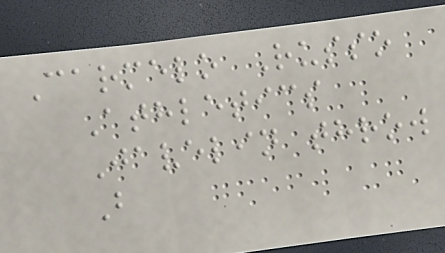Carmelo Russo
Athletics
Javelin throw
B
